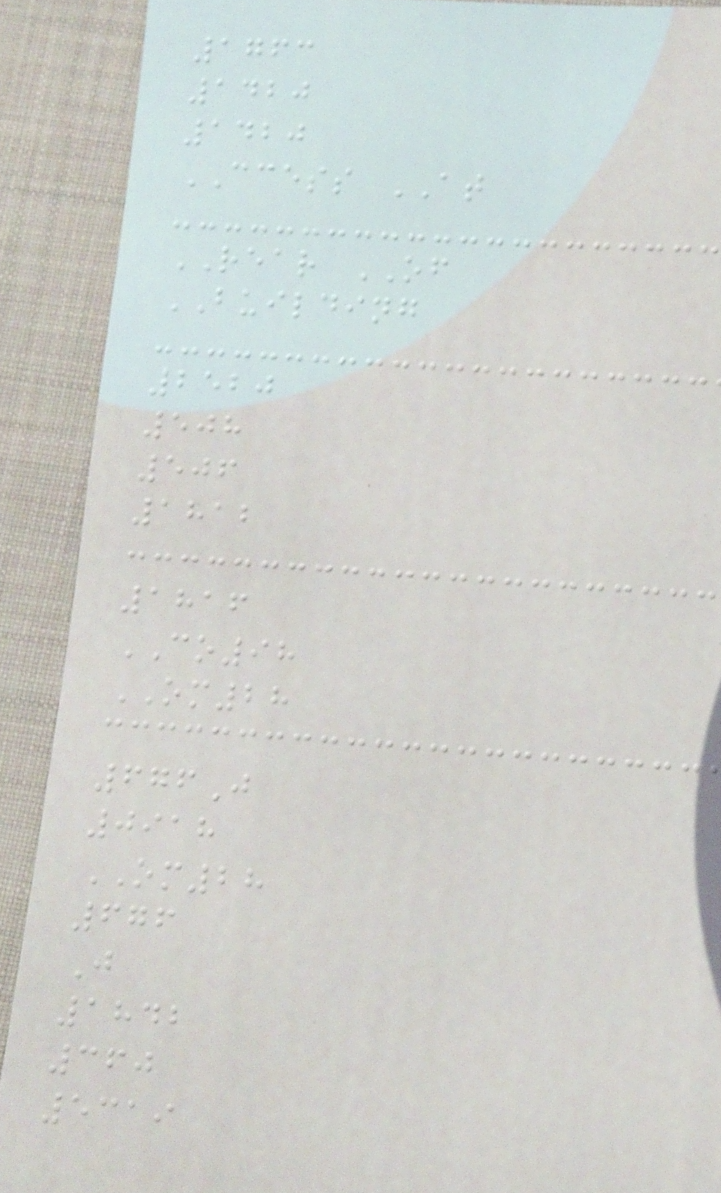1763
1420
1420
CCESS AT
REAR OF
BUILDING
2520
508
506
1812
1816
CO98
OM28
676J
0918
OM28
676
J
1842
360
5319
